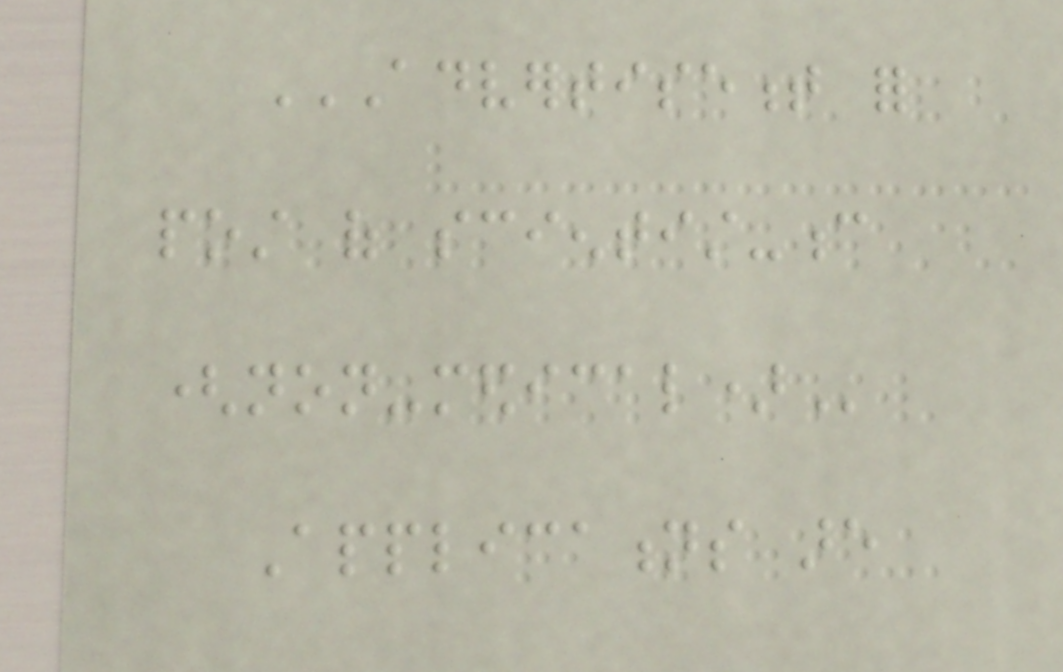ADVERTISEMENT FOR
POST OF SCIENTIST-C
(NON-MEDICAL)
Applications are
